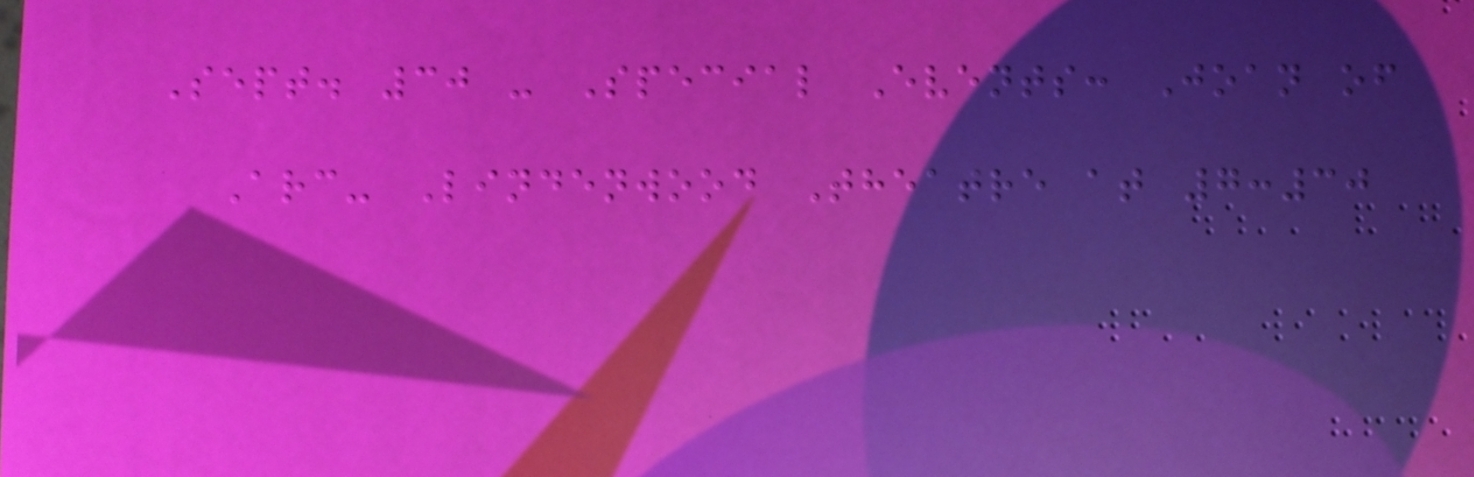Sept. 30 - Special Events: Joan of
Arc- Lindenwood Theatre at 7:30
